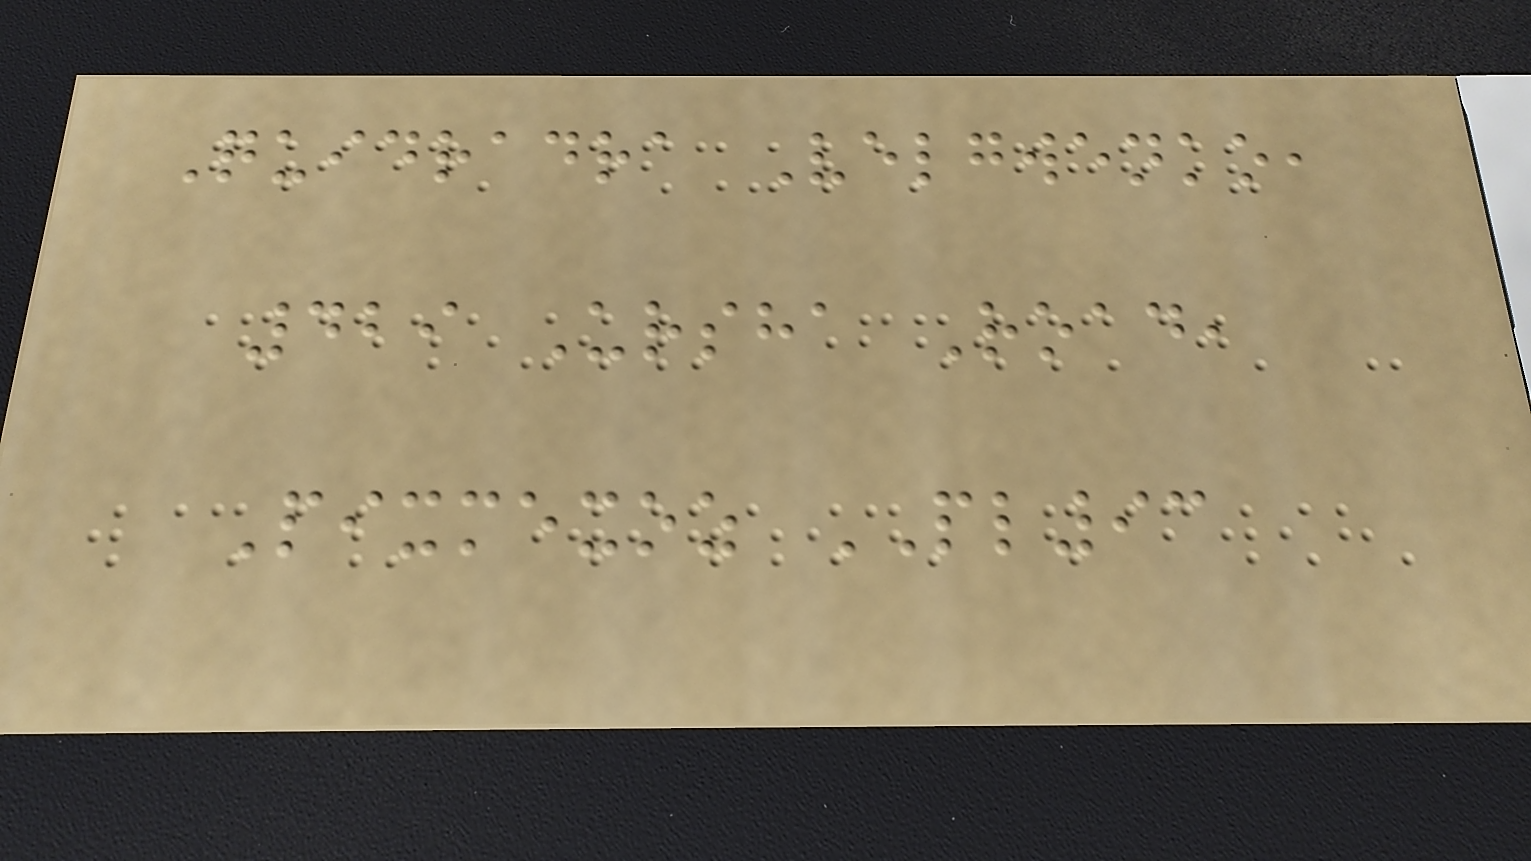Quidradra Velgwenko,
429 Ursha Road,
Pixmexoz PL93
